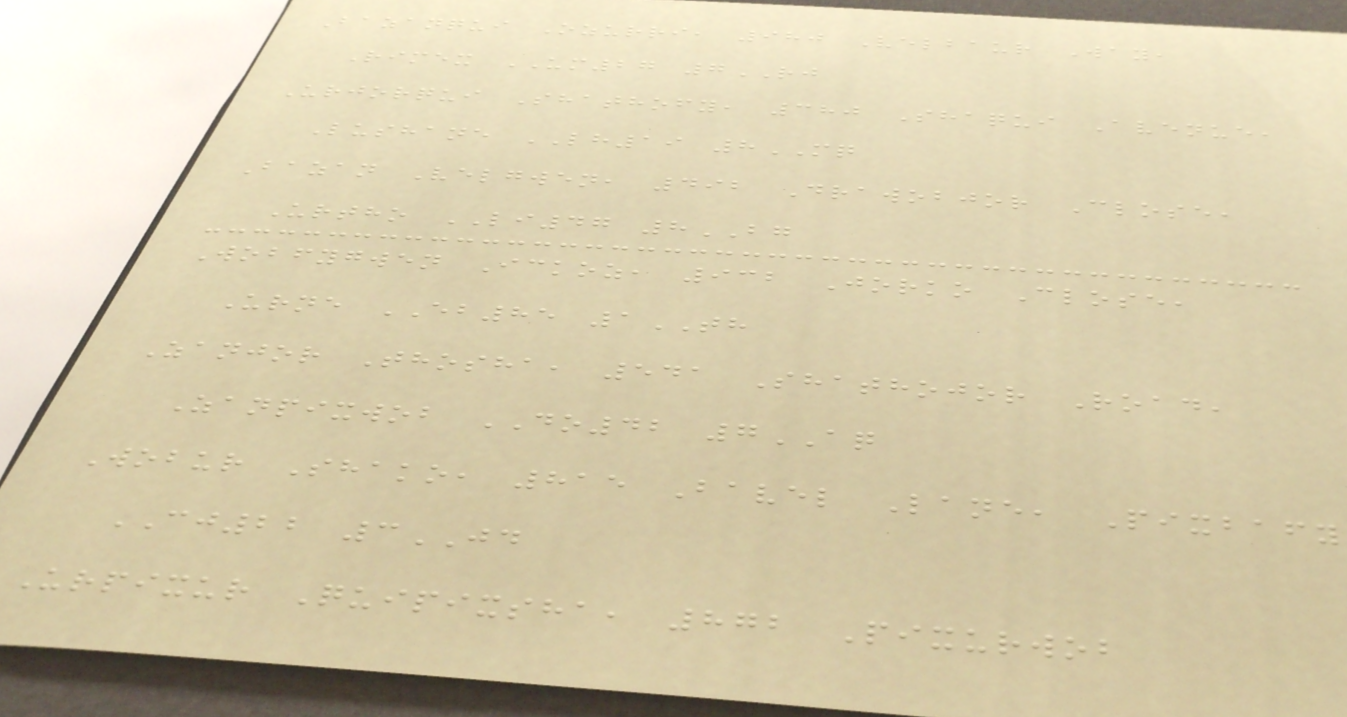Bazanqui Ozurri, 980 Velbaur Way,
Rimex UM27 7RJ
Urjorqui Shathofy, 380 Shaqui Avenue,
Lushane LH19 8MQ
Bazan Velgwen, 492 Drawobjor Close,
Urtho LI47 8BG
Wobfygwen Ickoz, 932 Jorko Close,
Urne EB85 1TH
Zanjor Thosha, 541 Shathojor Road,
Zanpixwob DO42 7AQ
Wobur Shako, 815 Bavel Lane, Pixbafy
CJ22 3JD
Urpixur Quipixsha, 872 Pixurwob
